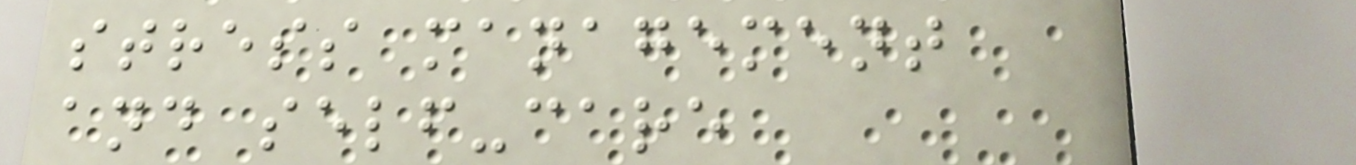stress management
and self-care
